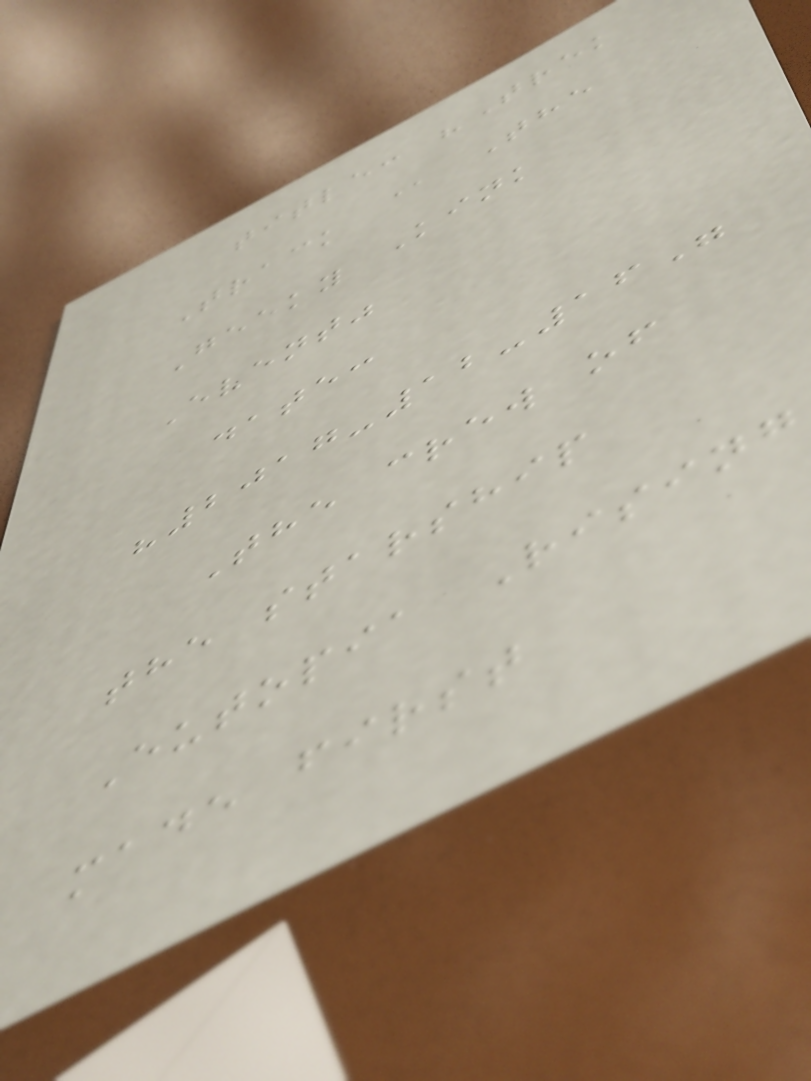title: "Trek
Track @ The
Geeky Kink
Event"
date:
"2017-12-16"
The crew of
the starship
Eutopia Rising
made first
